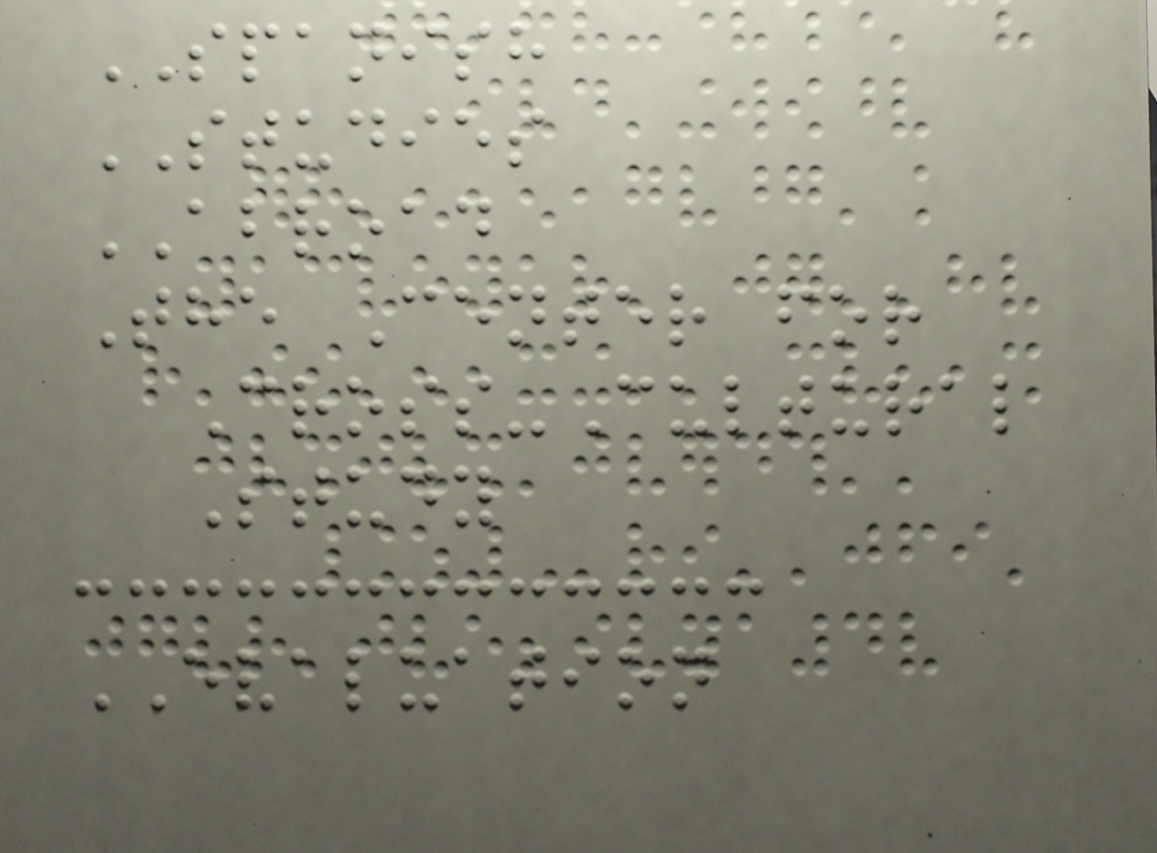SPANISH
STUDIES
ABROAD
The Center for
Cross-Cultural
Study
EVALUATION
